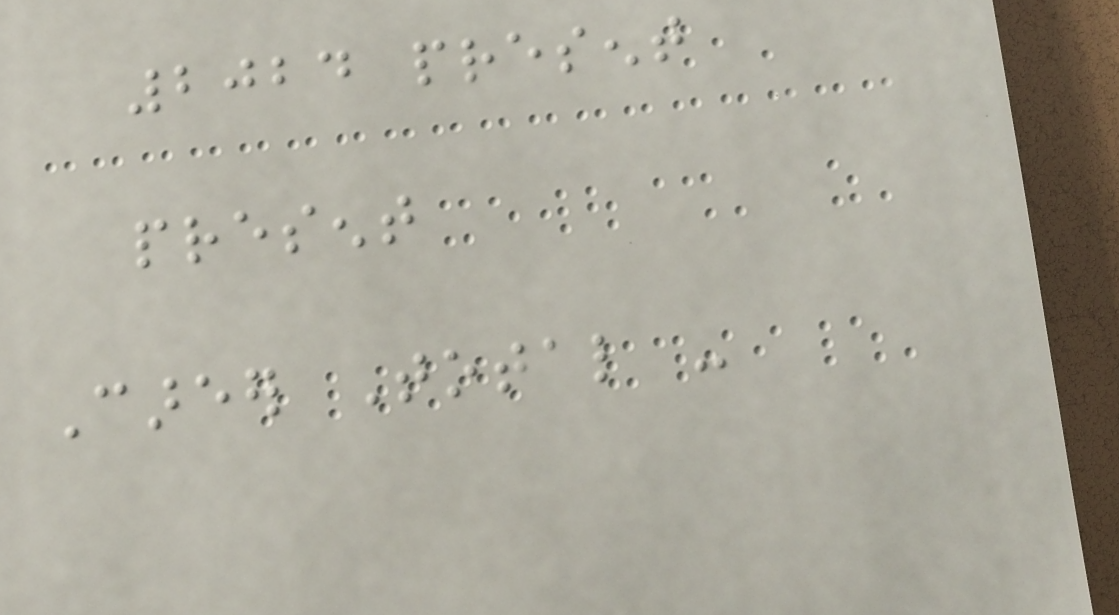2024 present
present
Career Total -
